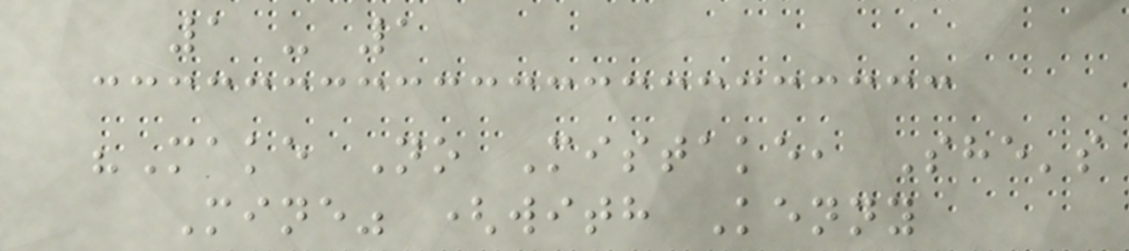1 - 1
"Make No Mistake, She's
Mine" (with Kenny
